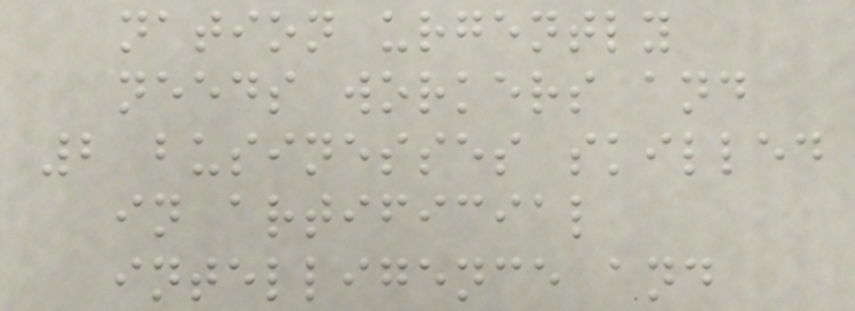nation urgently
needs workers and
2 businesses skilled
in artificial
intelligence and
